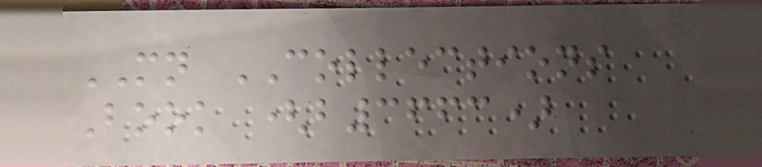MN COLLECTIONS
Book (b3663)
